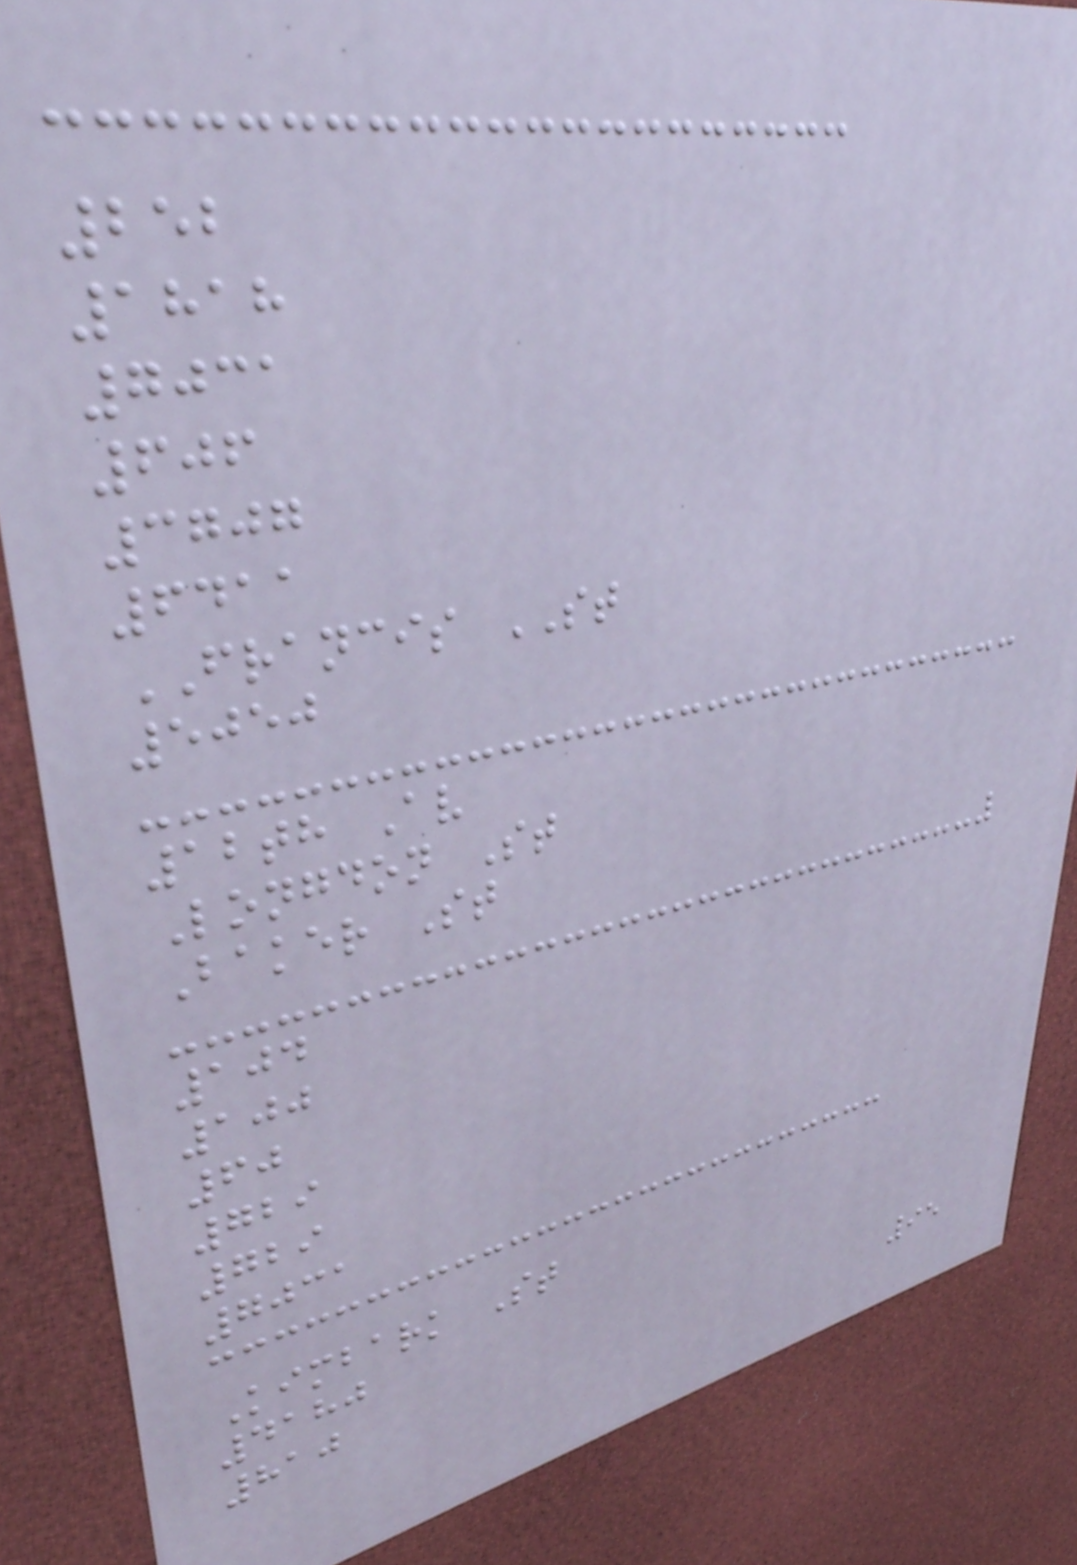252
1818
7031
606
3707
6411
FRANCIS ST
5050
12th Av
Longdon St
Baker St
104
100
60
729
729
7031
Kimbark St
4180
810
95
